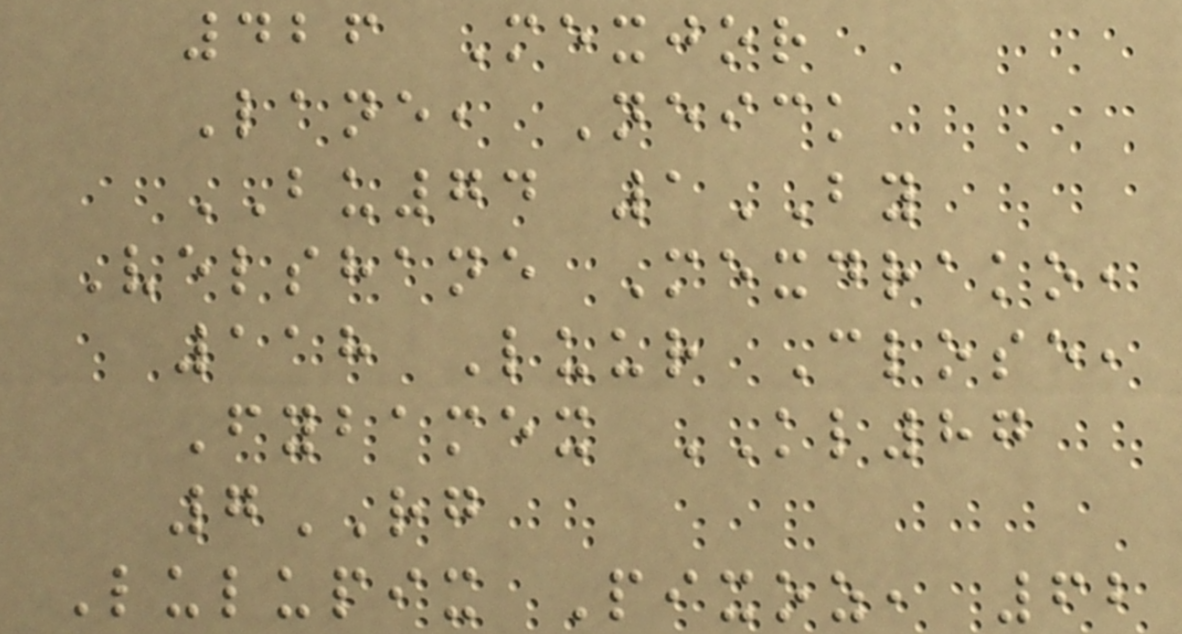426 Mexjor
Lane, Neick
BU74 1BY
Velshane Mexdrako,
118 Luur Close,
Fybamex KL87
7RG
Lulupix Pixoz, 62
